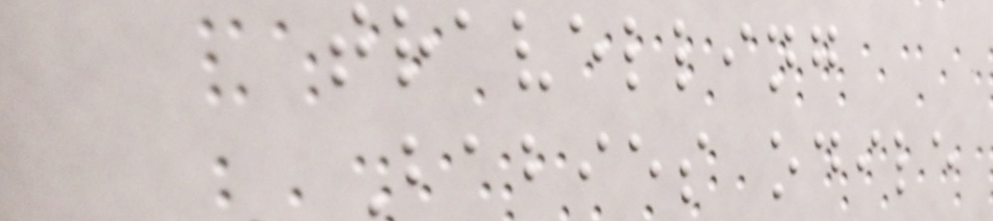travelling
Babies odile
